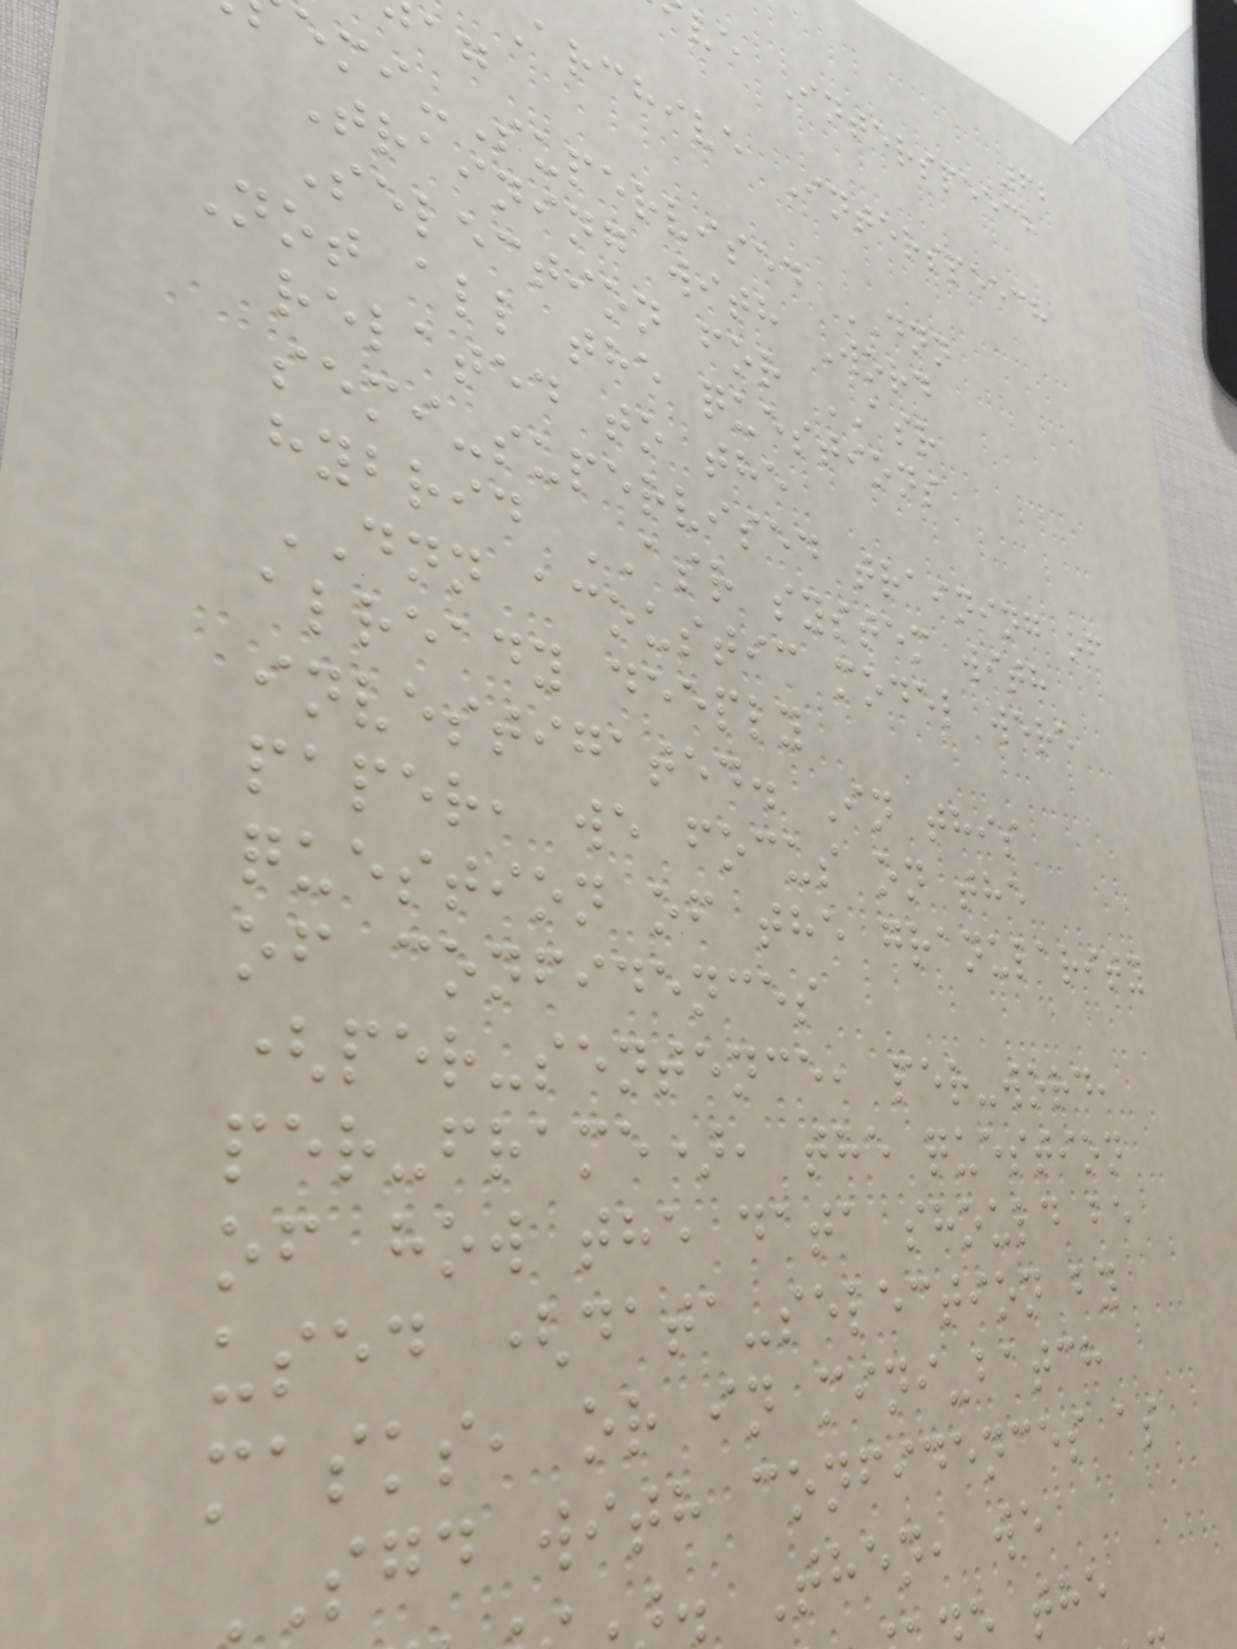62
ve Interspeech
archive Interspeech
emi-Supervised DNN
Training with Word
Selection for ASR
Not all the questions
related to the
semi-supervised training of
hybrid ASR system with
DNN acoustic model were
already deeply
investigated. In this
paper, we focus on the
question of the granularity
of confidences
(per-sentence, per-word,
per-frame), the question
of how the data should be
used (data-selection by
masks, or in mini-batch
SGD with confidences as
. Then, we
